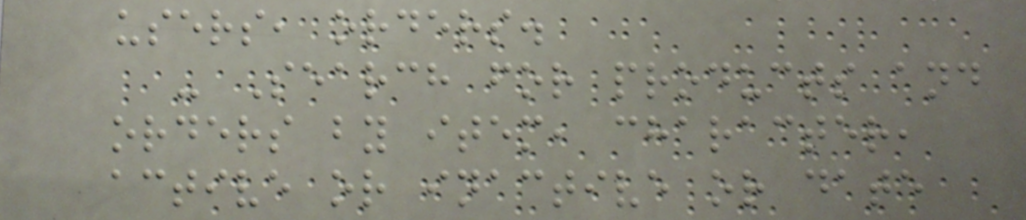users, orders.
- Search for products and
orders by item, character,
active or inactive or date
